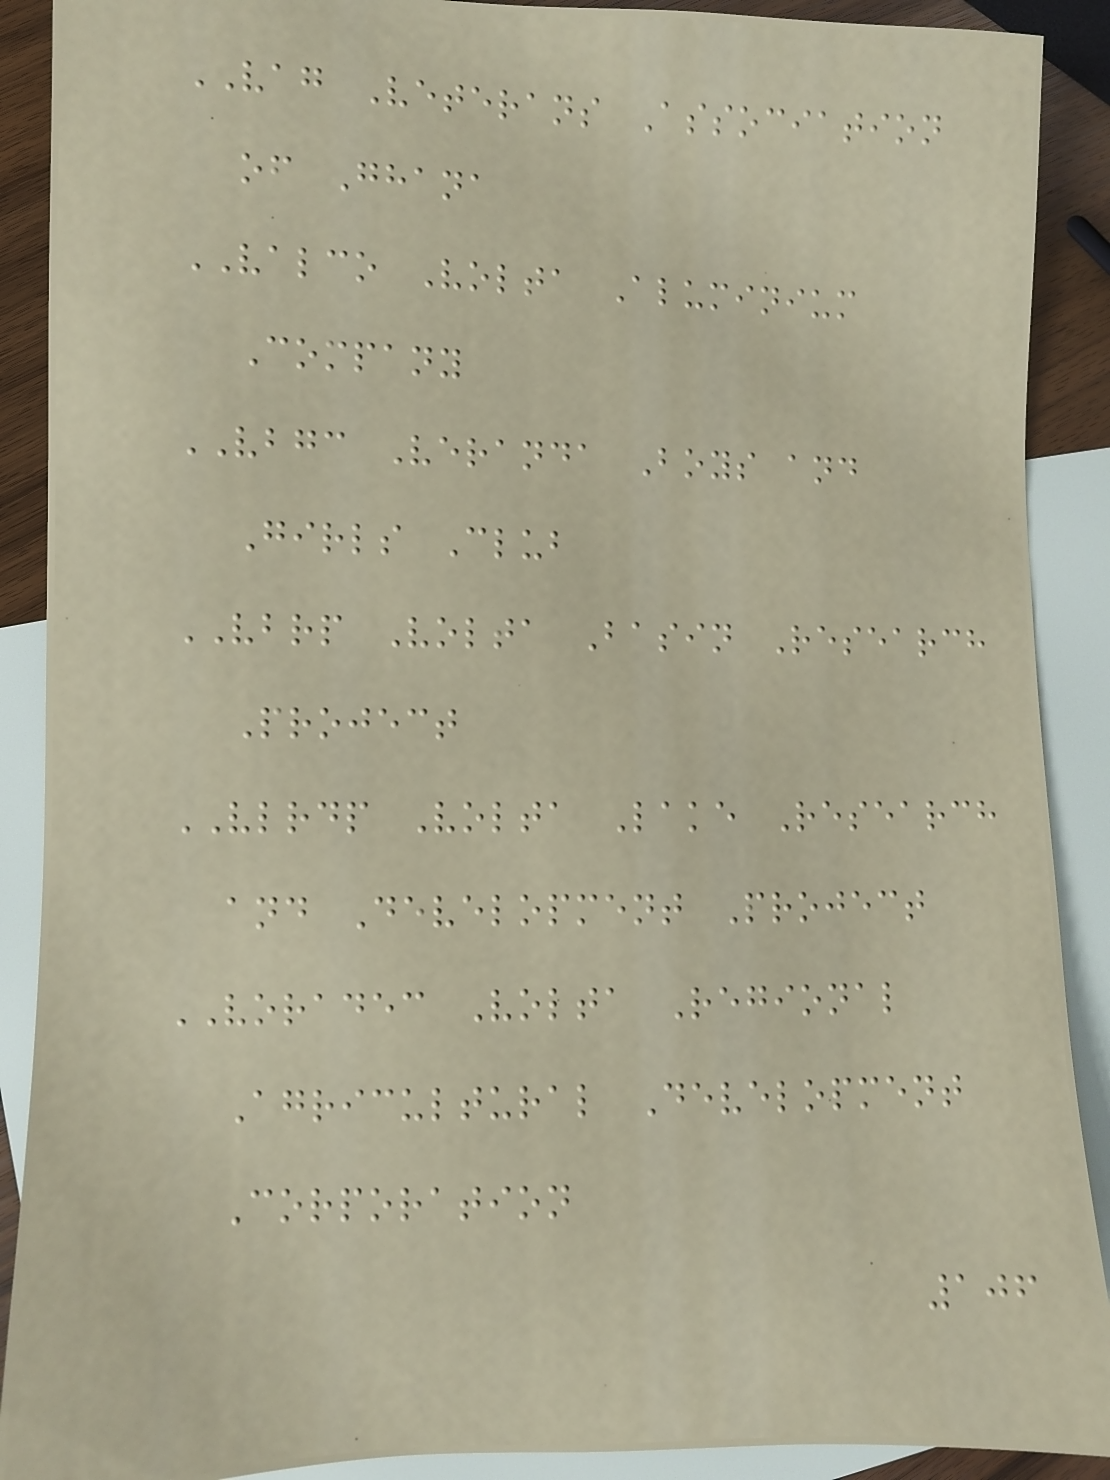VAG Veterans Association
of Ghana
VALCO Volta Aluminium
Company
VBGC Veranda Boys and
Girls Club
VBRP Volta Basin Research
Project
VLRDP Volta Lake Research
and Development Project
VORADEC Volta Regional
Agricultural Development
Corporation
106
